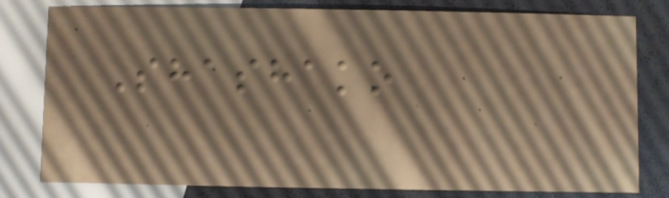Shashako
